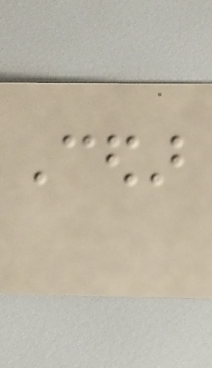Cedar
